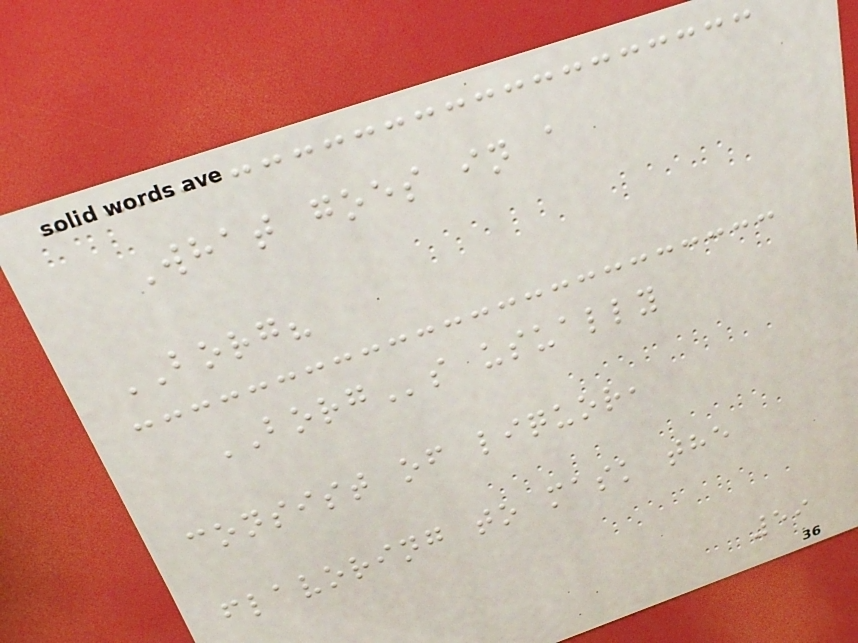What goes in a
BORG?
BORGs usually
consist of liquor,
flavoring to mask the
59
